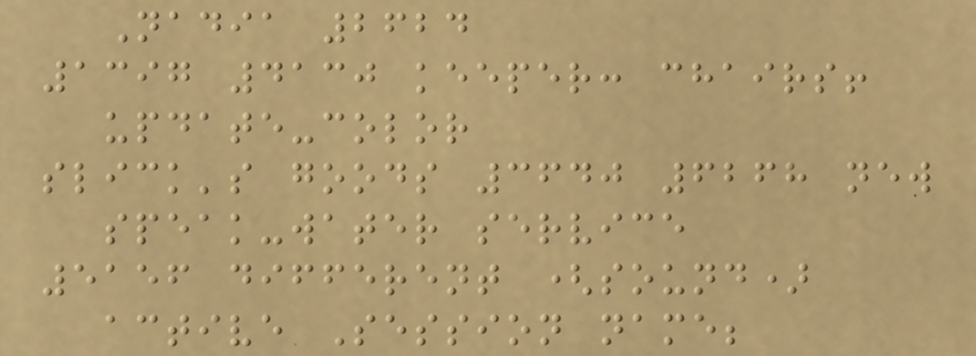Nadia 2624
1397 4130 keeper: chairs!
update-color
slick's goods 3640 6268 new
speak-water service
5156 different (sound)
active Session name;
